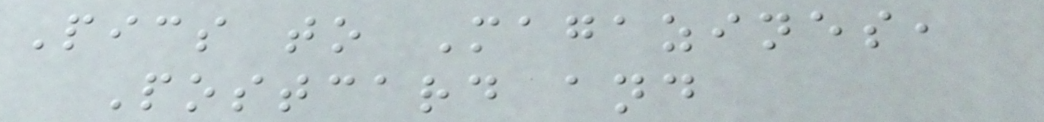Pics to Magazines,
Postcard and
